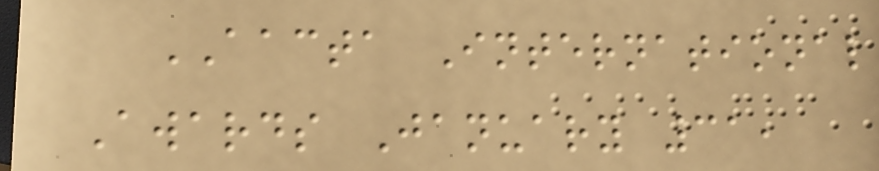AACTA International
Awards January 31,
